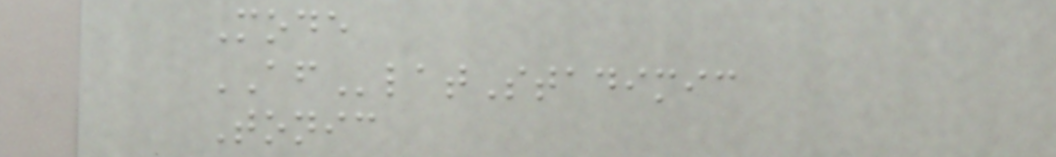Mode
AFlatStadimic
Tonic
